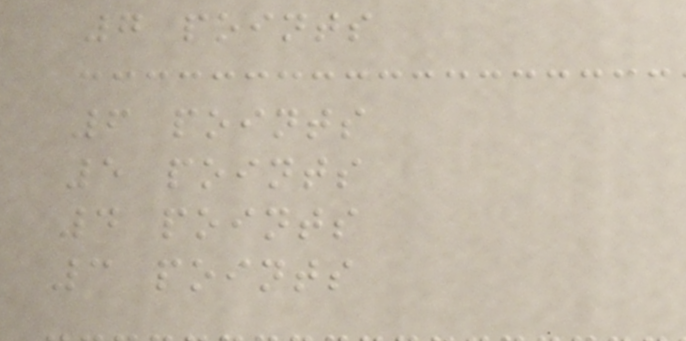7 points
6 points
5 points
4 points
3 points
